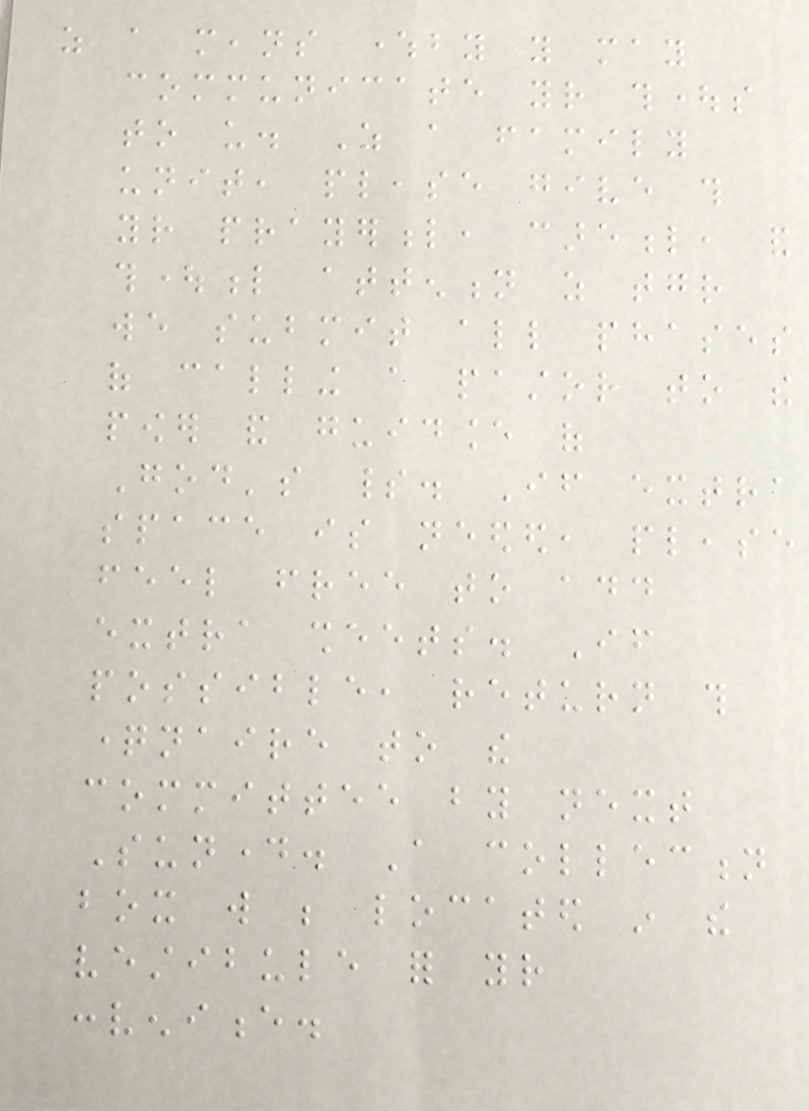as a means whereby you may
communicate your thoughts
to us. As a family
unit, please give this
your prayerful, careful, and
thoughtful attention as together
we submit all phases
of calling a pastor to the
power and guidance of
God's spirit. If extra
space is needed, please
feel free to add
extra sheets. If
possible, return this
questionnaire to the
committee by next
Sunday. A collection
box will be located in the
vestibule for your
convenience.
